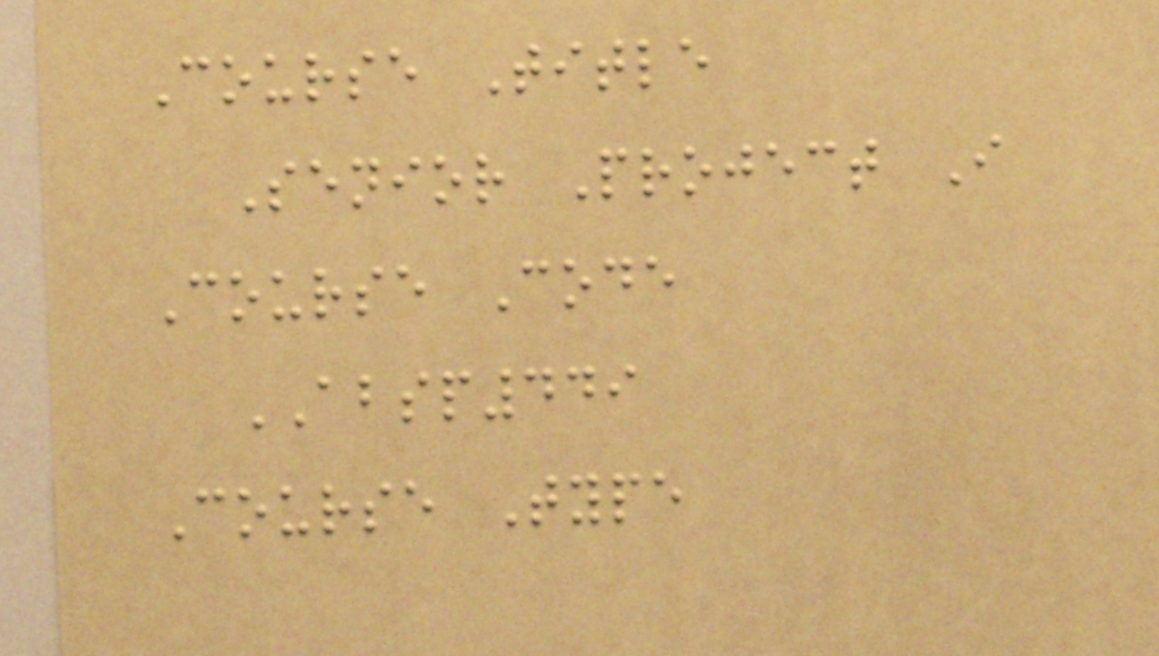Course Title
Senior Project I
Course Code
ABSP449
Course Type
